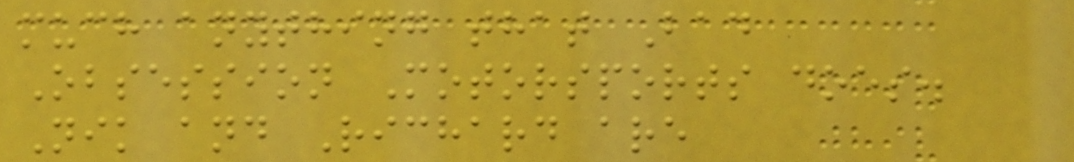much anything that Bad
Obsession Motorsports does.
Nik and Richard are
